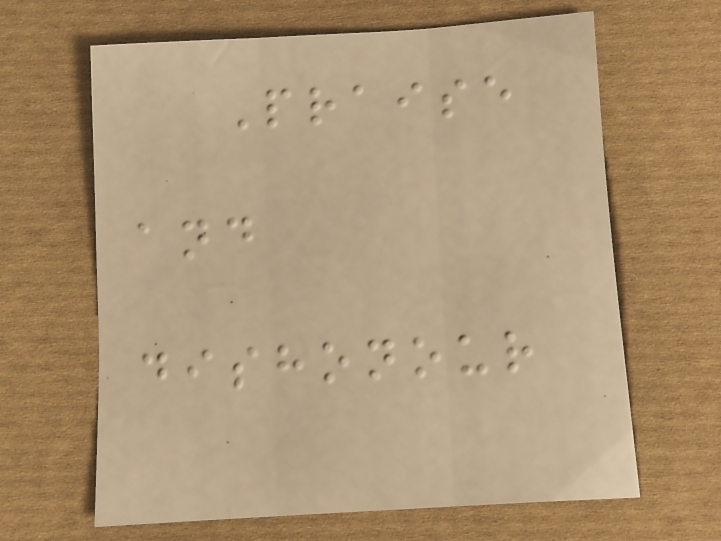Praise
and
dishonour
